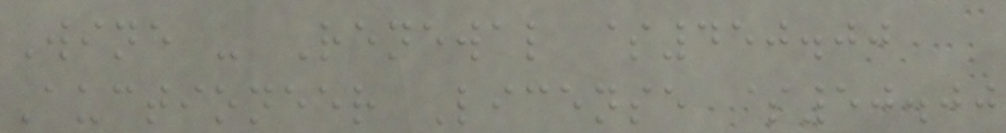Wine - Renewal $450.00
Auctioneer License $50.00
